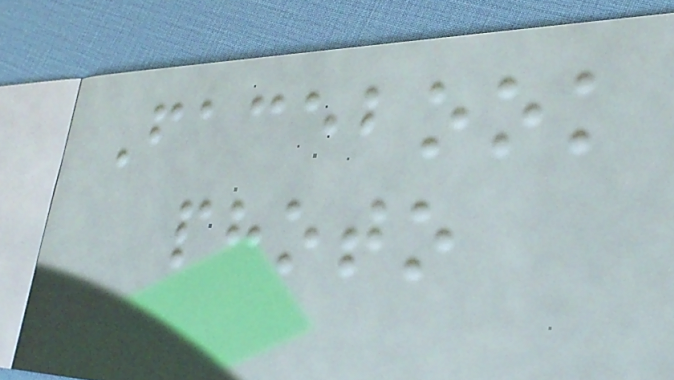Facebook
photo
